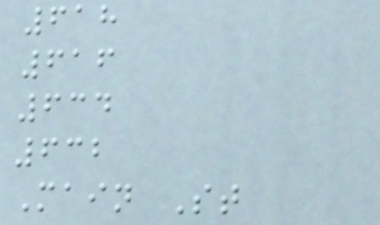618
616
634
632
Main St
